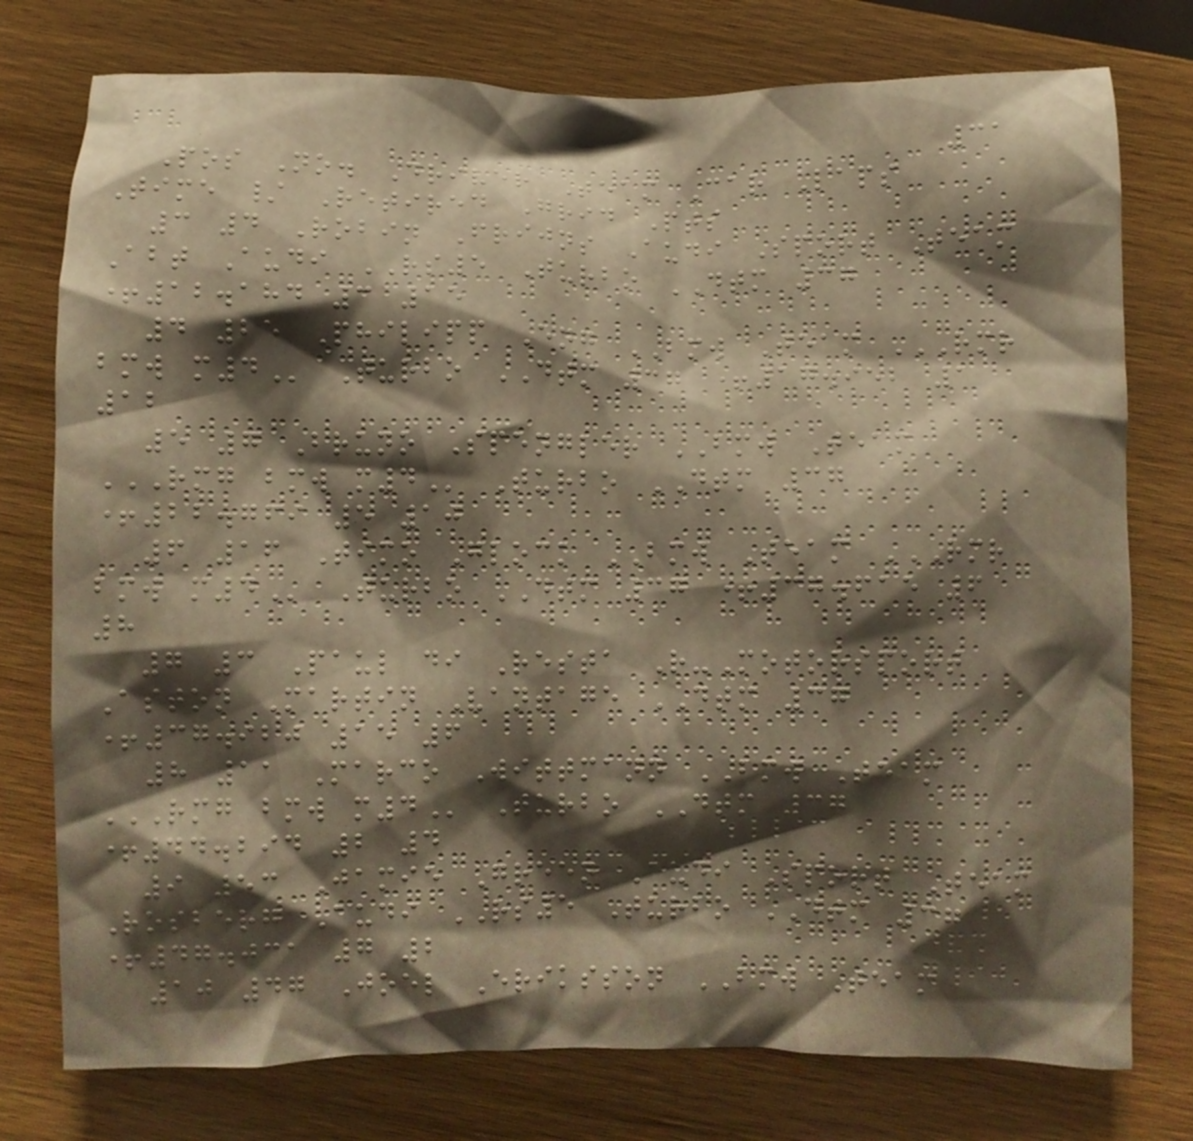31
Pos No. Driver Team Car Laps
Time / Retired Grid Pts
3 4 Robin Frijns Audi Sport Team
Abt Audi RS5 Turbo DTM 37
+12.184 3 15
4 25 Philipp Eng BMW Team RMR
BMW M4 Turbo DTM 37 +17.952 1
12
5 7 Bruno Spengler BMW Team
RMG BMW M4 Turbo DTM 37
+22.769 5 10
6 16 Timo Glock BMW Team RMR
BMW M4 Turbo DTM 37 +37.615 6
8
7 3 Paul di Resta R-Motorsport
Aston Martin Vantage DTM 37
+37.920 15 6
8 11 Marco Wittmann BMW Team
RMG BMW M4 Turbo DTM 37
+44.294 2 4
9 53 Jamie Green Audi Sport Team
Rosberg Audi RS5 Turbo DTM 37
+47.031 7 2
10 47 Joel Eriksson BMW Team
